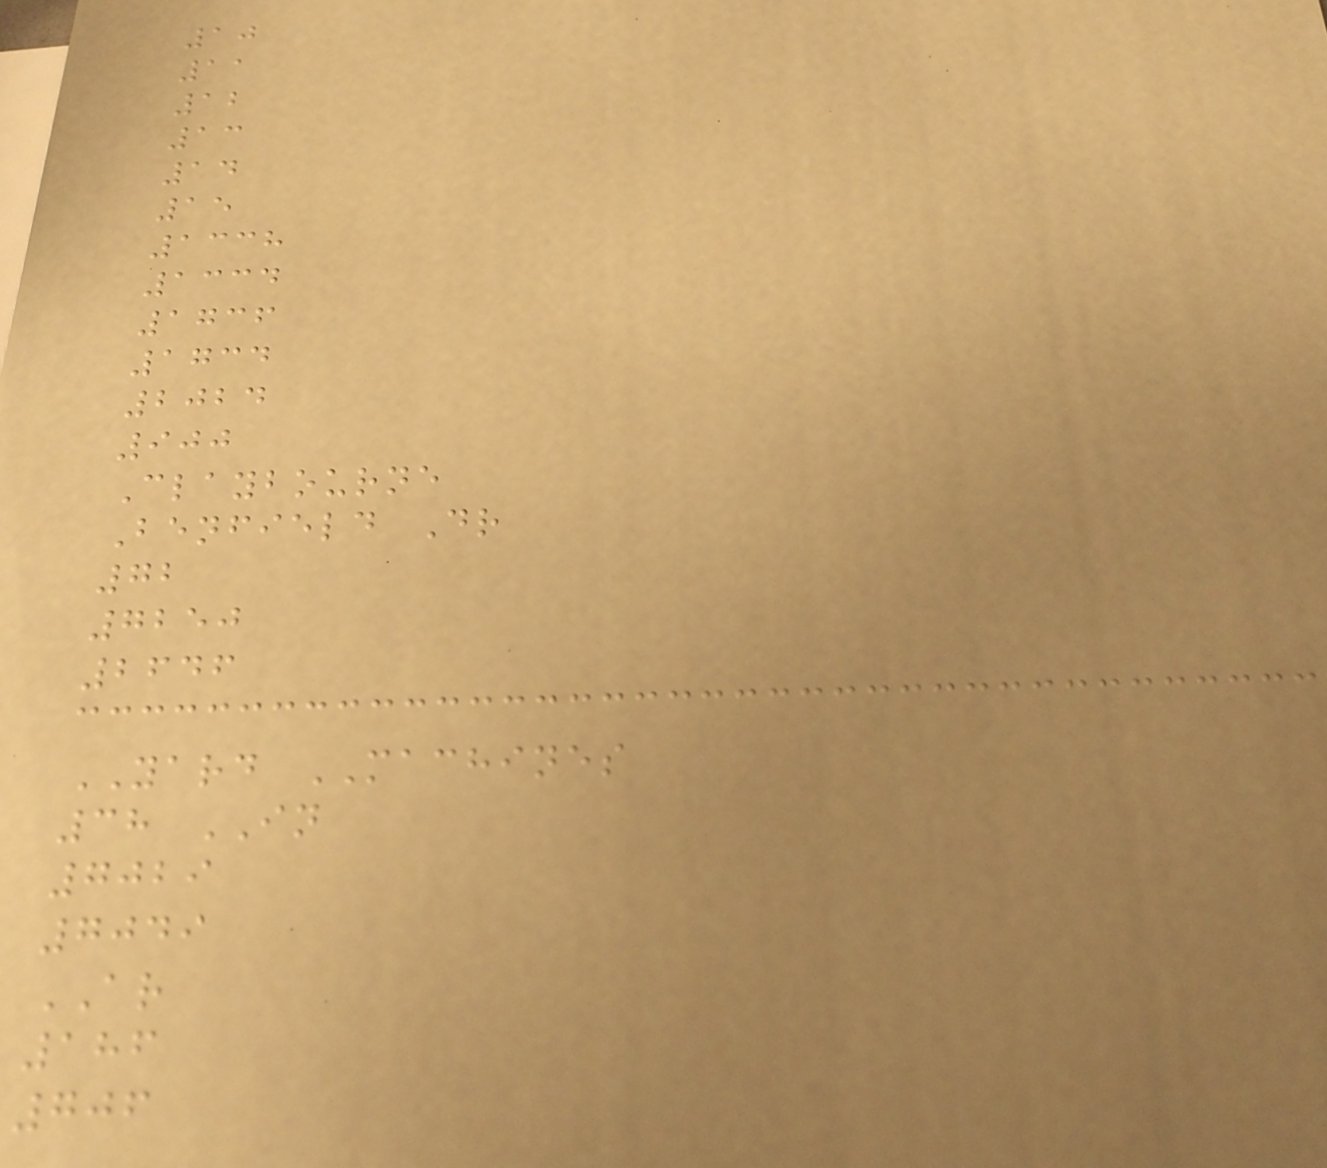10
11
12
13
14
15
1338
1334
1736
1734
2024
900
Claybourne
Benfield Dr
72
7250
2646
YARD MACHINES
38 IN
7029
7049
AR
186
706
